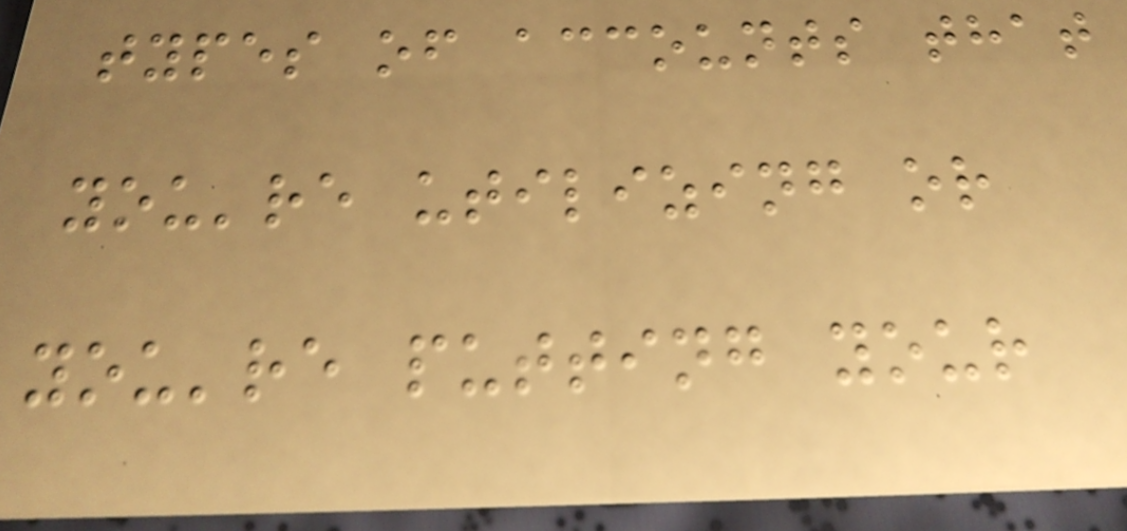types of accounts that
you're utilizing or
you're putting your
